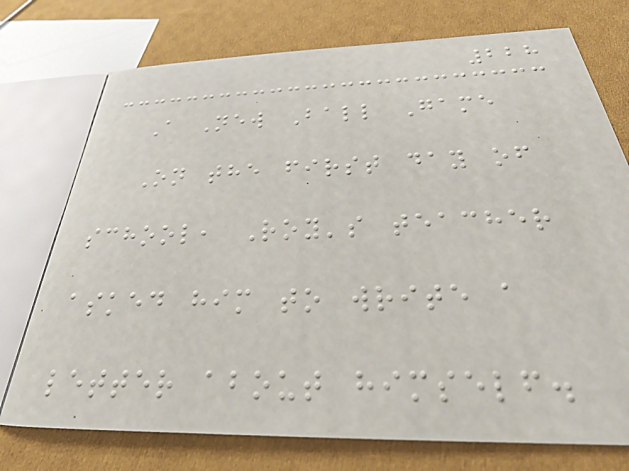228
A New Ball Game
On the first day of
school, Roy's teacher
asked him to write a
letter about himself.
